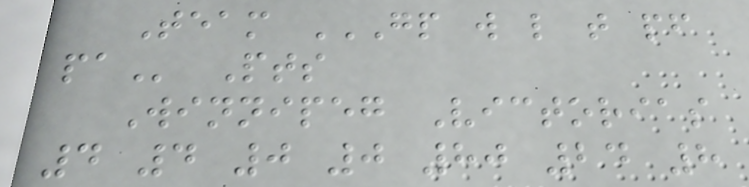Team GP W L T PF
PA Pts
Winnipeg Victorias
4 4 0 0 80 24 8
